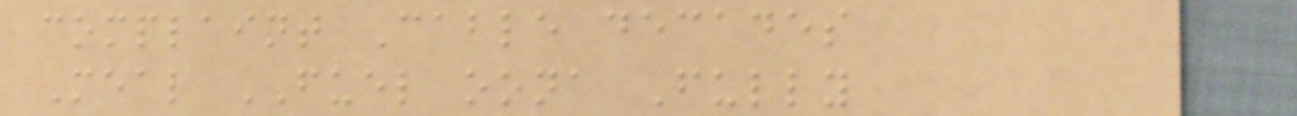complaint Cable decades
Meal FUEL oona Fully
